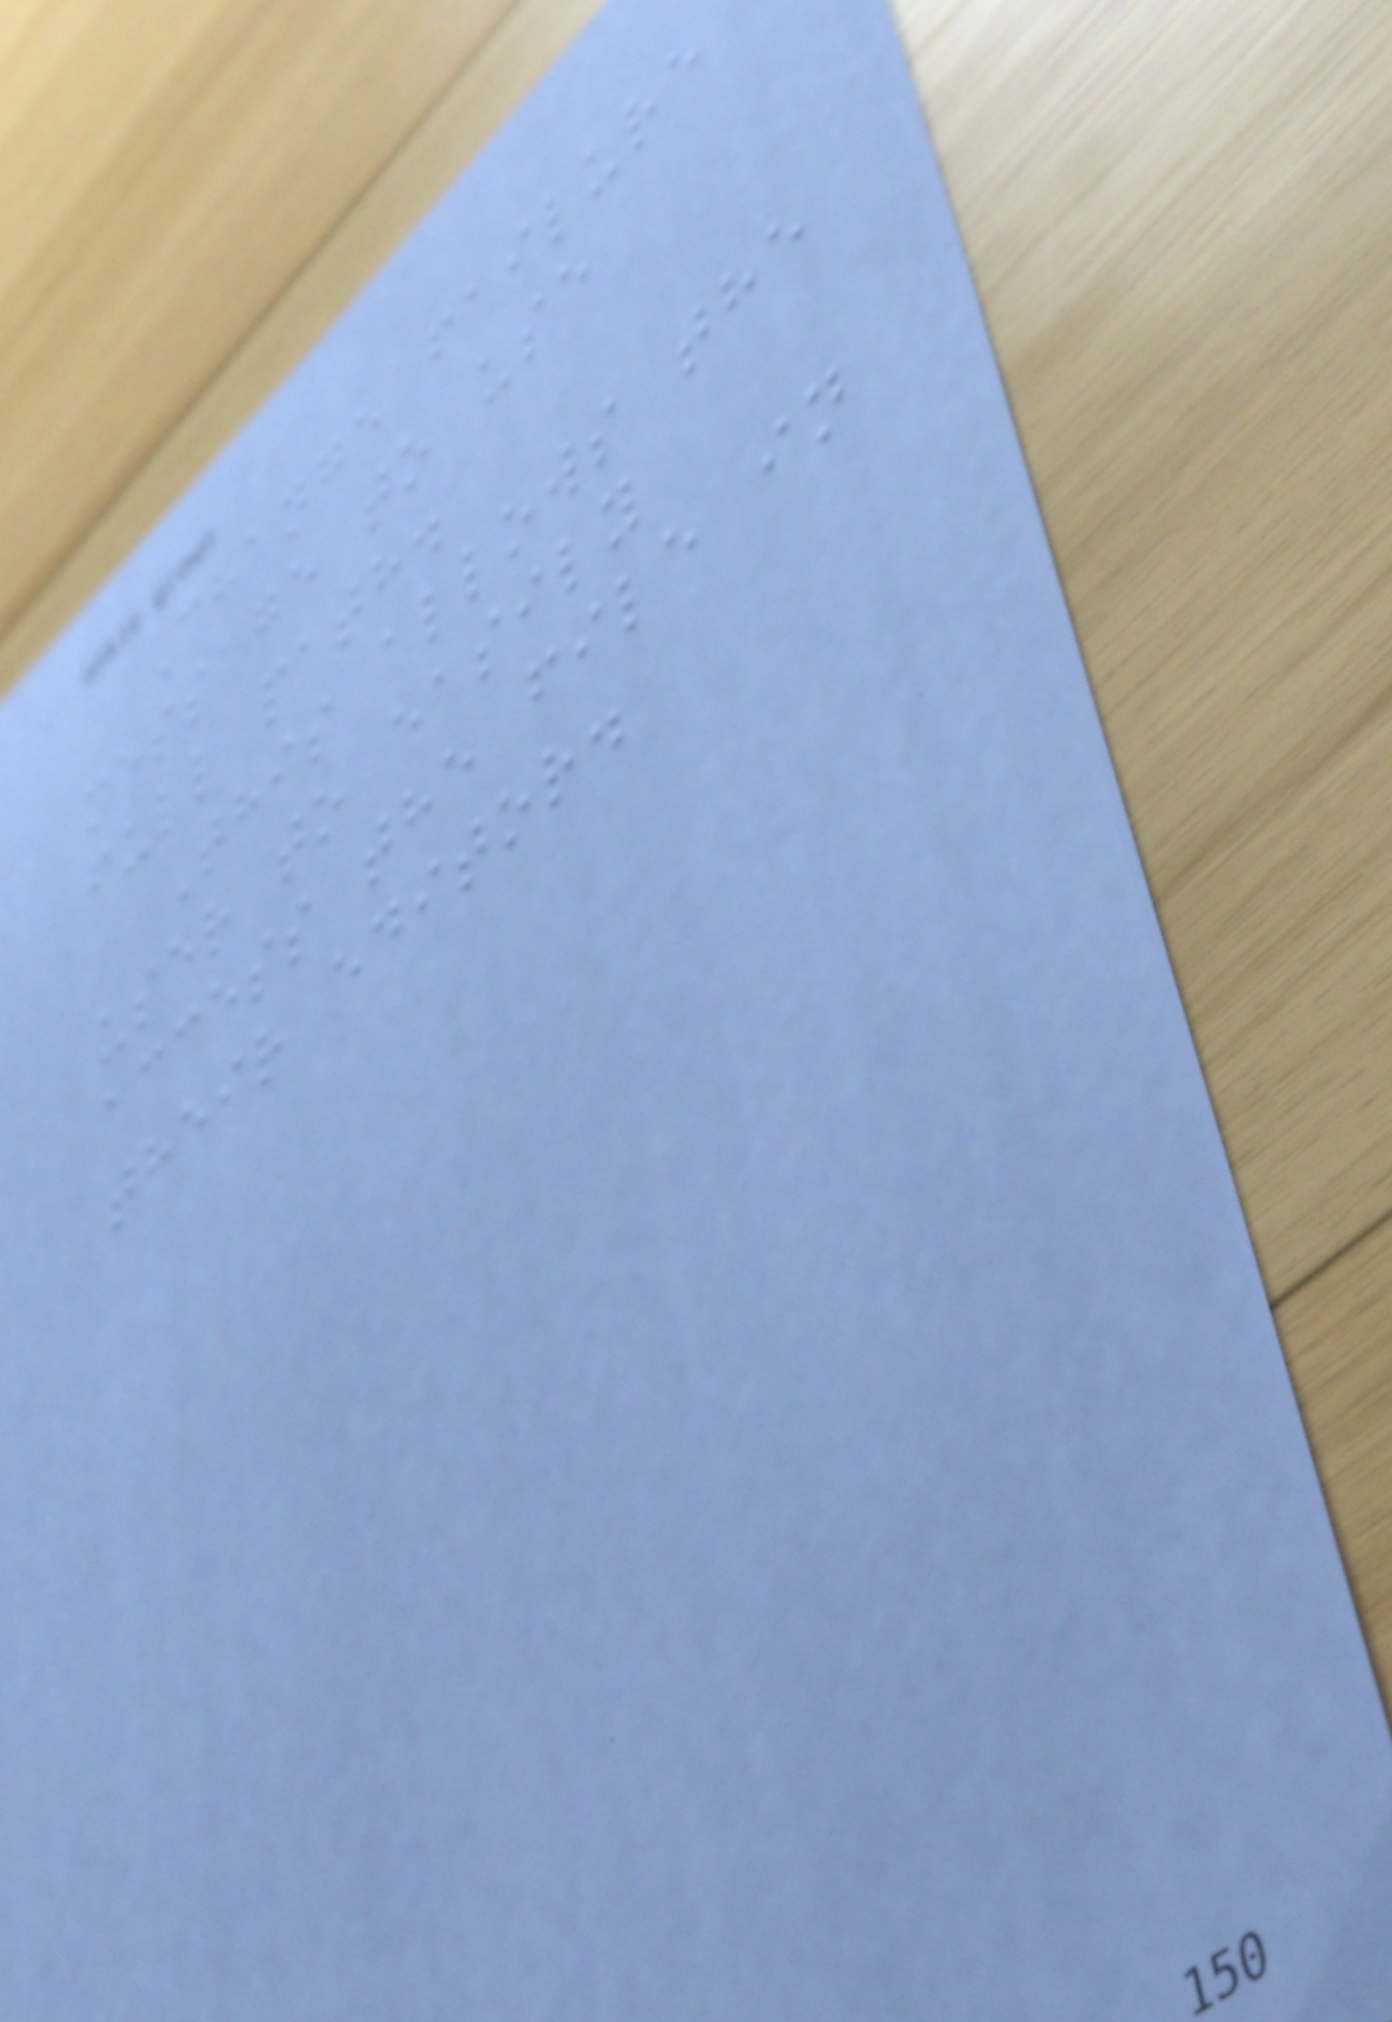Change failure
message to use
full path.
This allows the
user to easily
access the file in
their editor.
